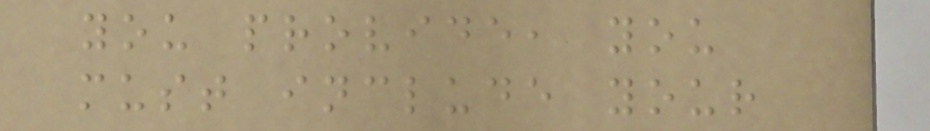you provide, you
must include your
